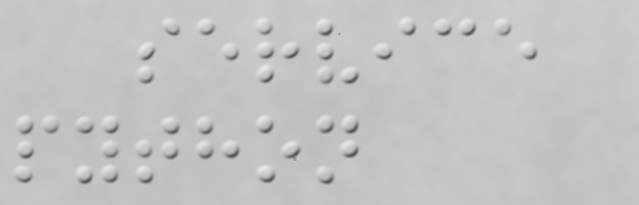service
python
